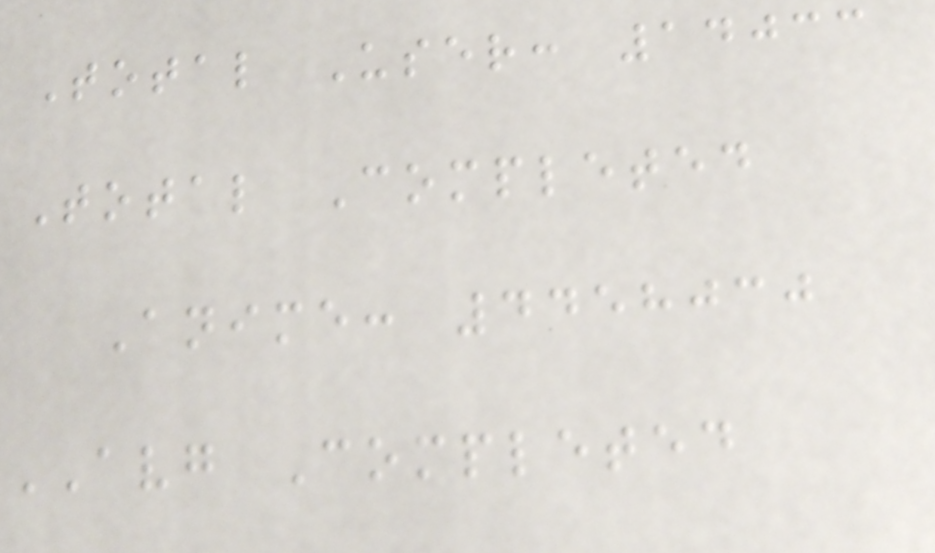Total User: 14033
Total Completed
Anime: 4458030
AVG Completed
